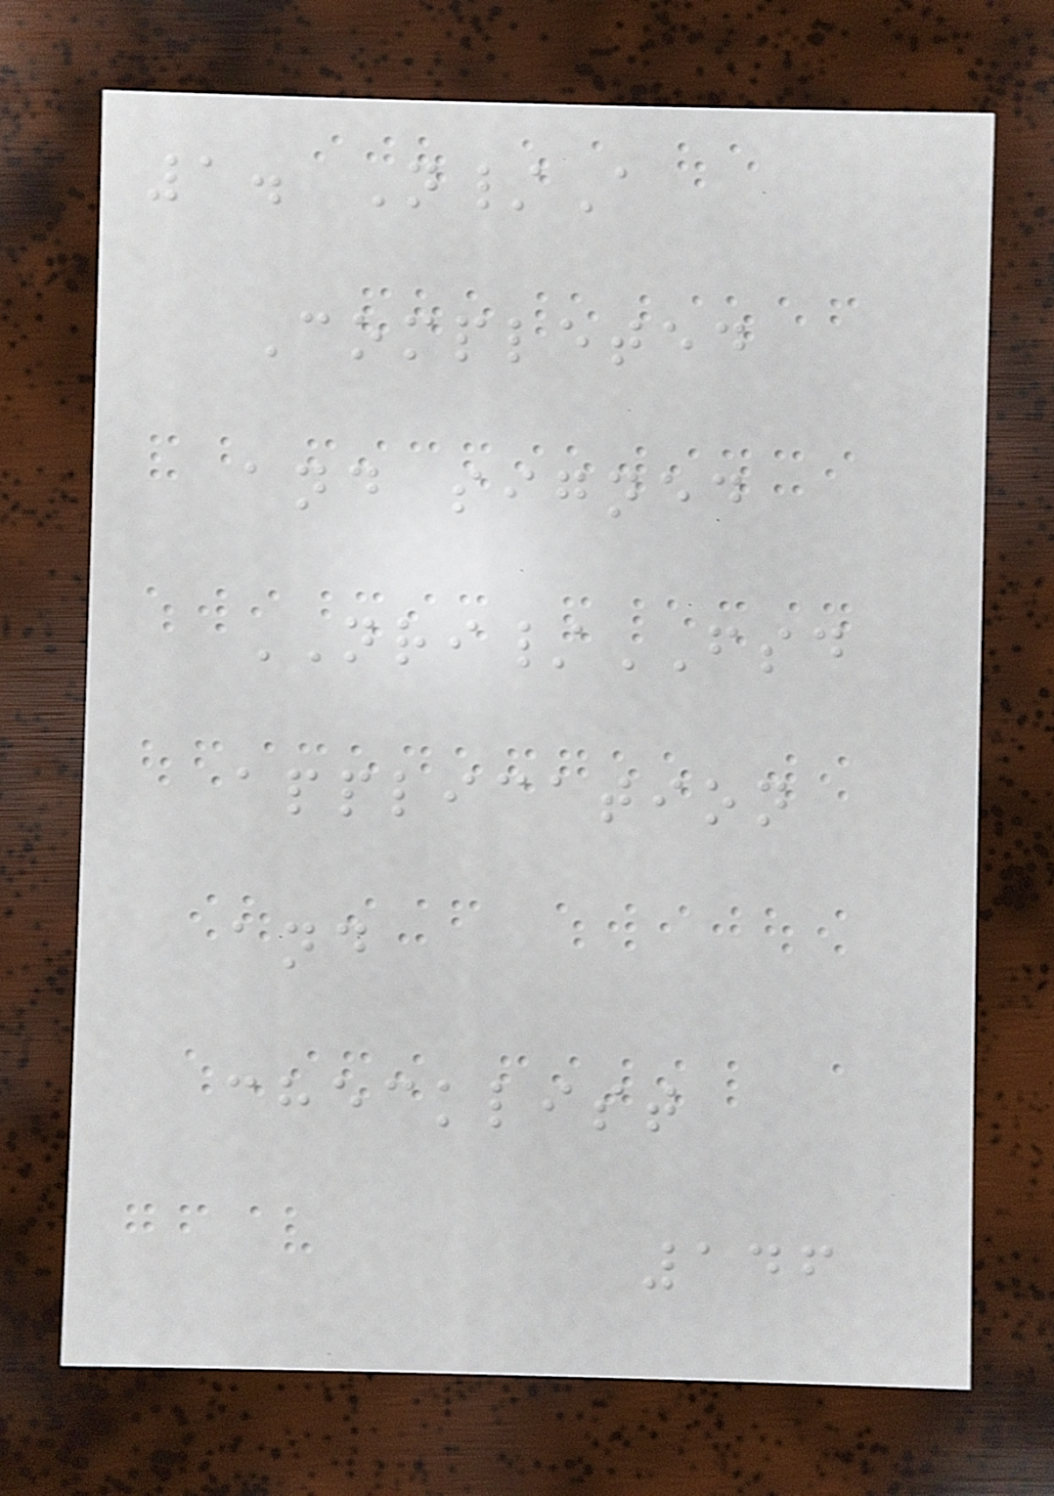1. N/A
Completed
and signed
NRI/FSD
application
and
checklist
146
